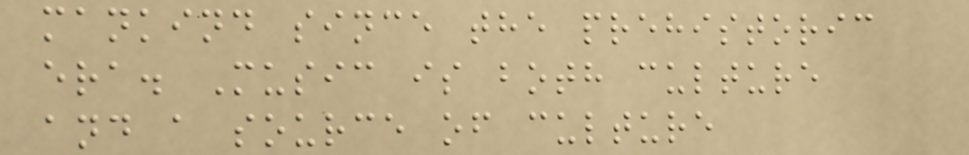mankind since the prehistoric
era. Music is both culture
and a source of culture
